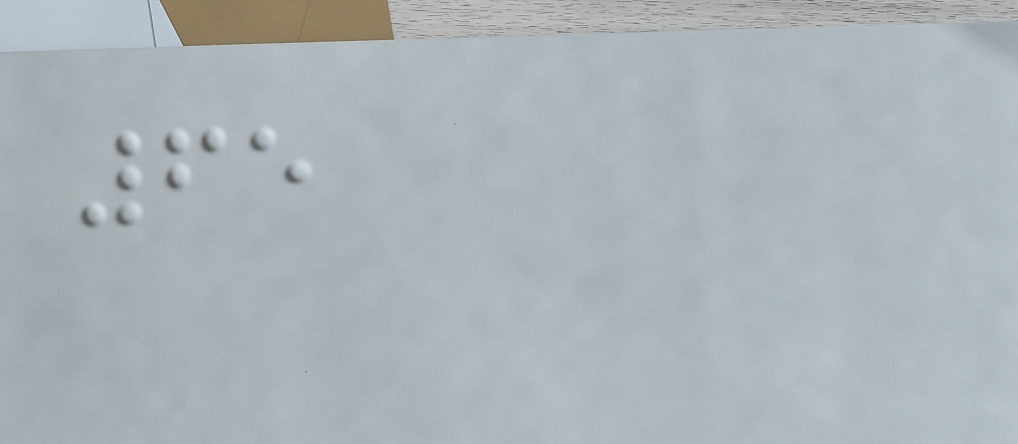65
